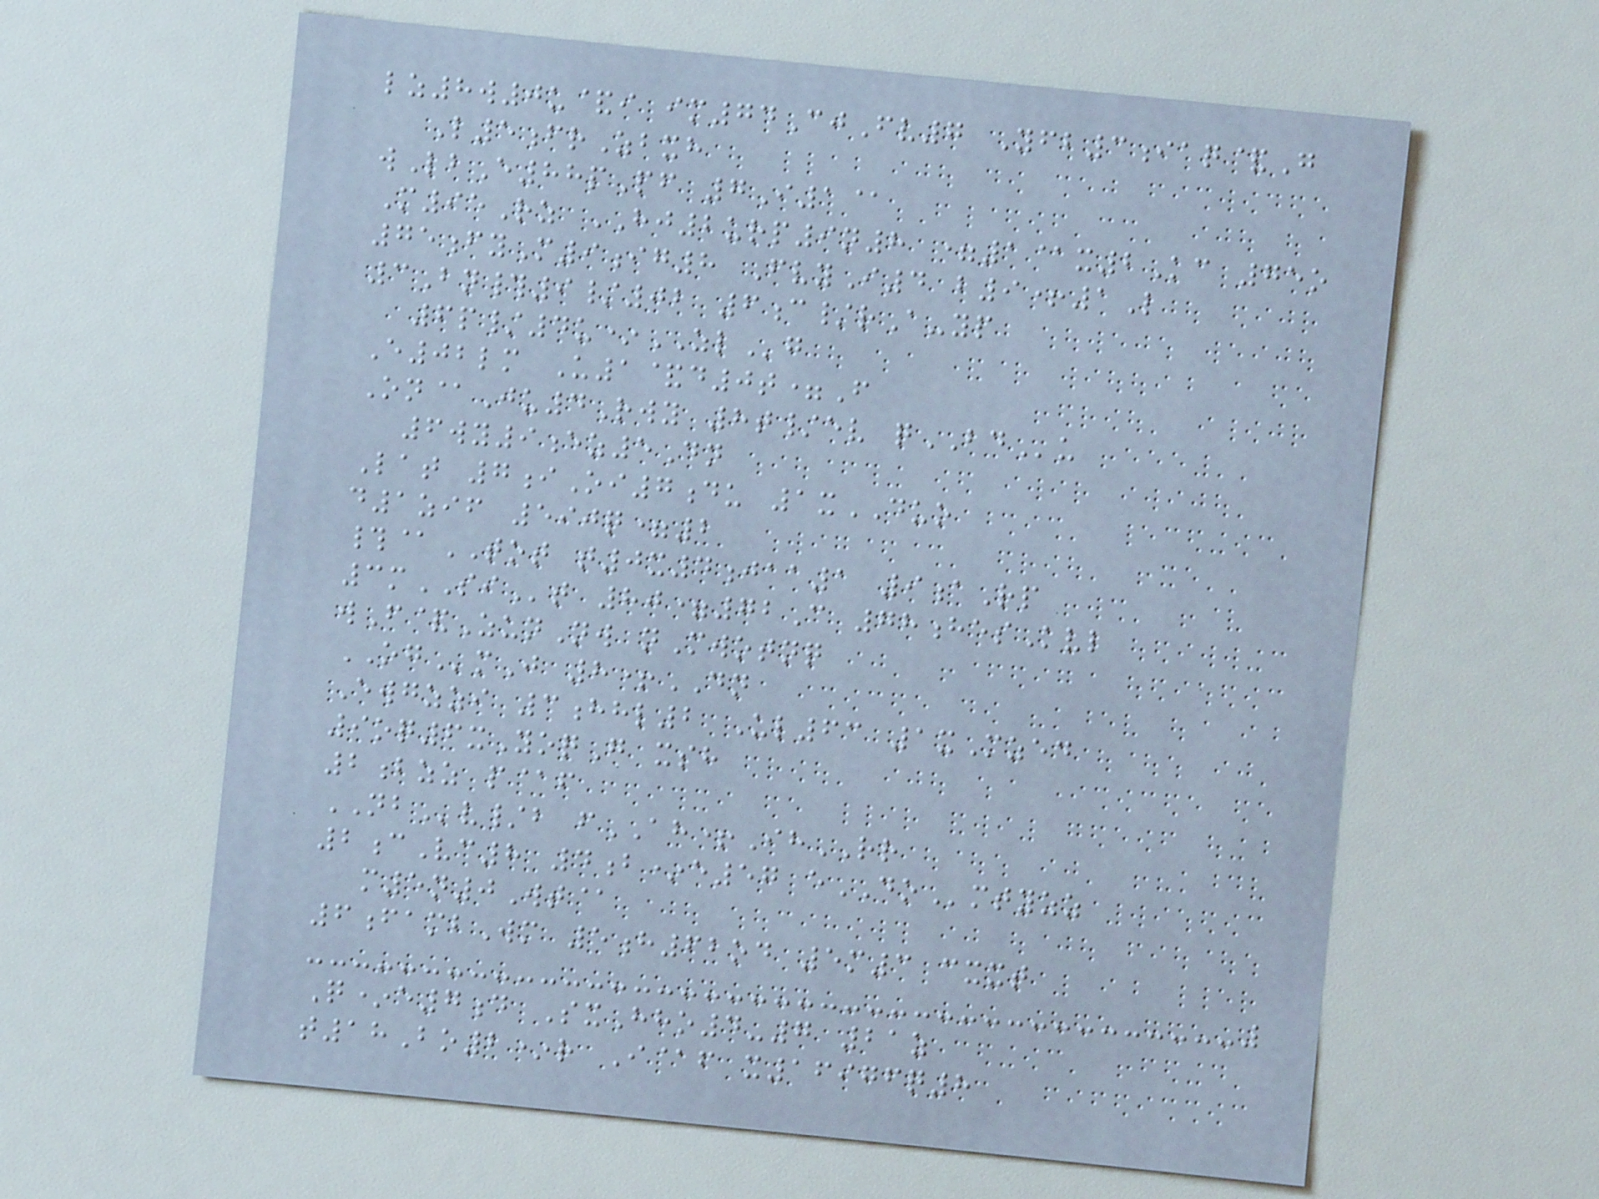lz8w0u&i im74CjFv7 Yfb3iaq&G
L5frZbxh
wLbE88pPf 7I1@
M95Rz HJ2urp9n8 =1@x2Kc 75o
75fyM9ig8 FvyI4 b9+1L
3Bn#9/02 6c/rA-yp
6p/4u*ZLg
E02lm U1&d0t=F
On@Ju4Rwy 8t/ev qBDu
6wy9ez5Dn
Lat 7iOi7du 1xDUO
d1zif 590q=2
#@TOT t0x4jaa1 9aRp
3mSIt 80=72C 78hesKvl
wF&ZunNw nMwotnq
OGmJ 8+DN
Ewgzzi 3hhl2 Ul63 1xMzed
9oq6xYoqG xsh
2bzz p@f
NBv/b fAH+IhRR
2cVc8 4b*e57 eDOmtyzz
m5n0Wt@
6fambWm 5h62od 5m3 cxxt
Q*e7d SxHho4-7 21z
t18Bo2*r I@f x16976q8
